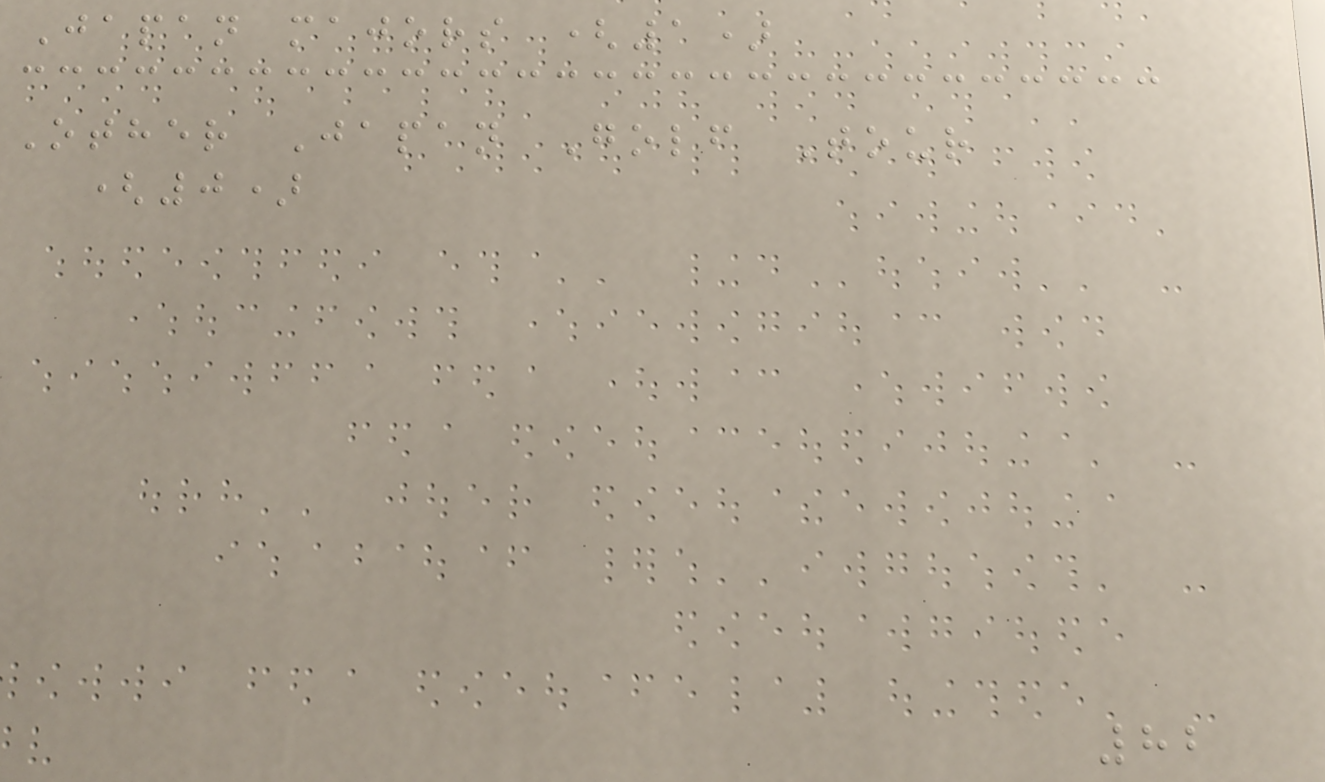Japan majors (1)
Other Japan Golf Tour
(0)
82
